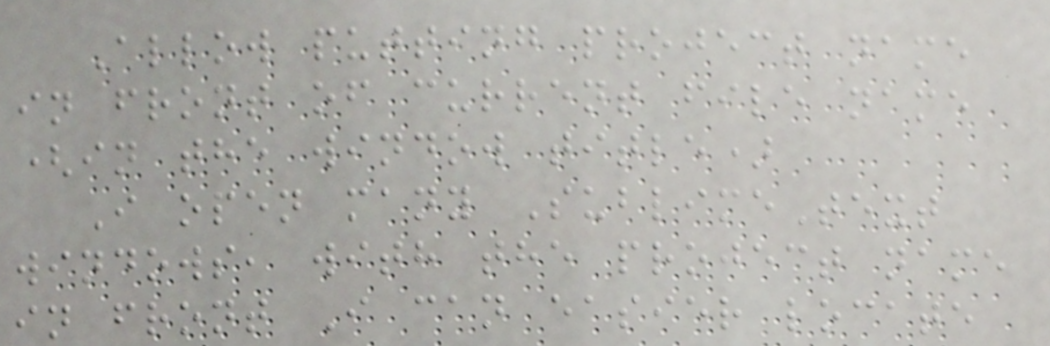Allow putting project name
in front of current file name
(in the window title)
I open many SublimeText
windows, with the project name
in front I can easier locate
